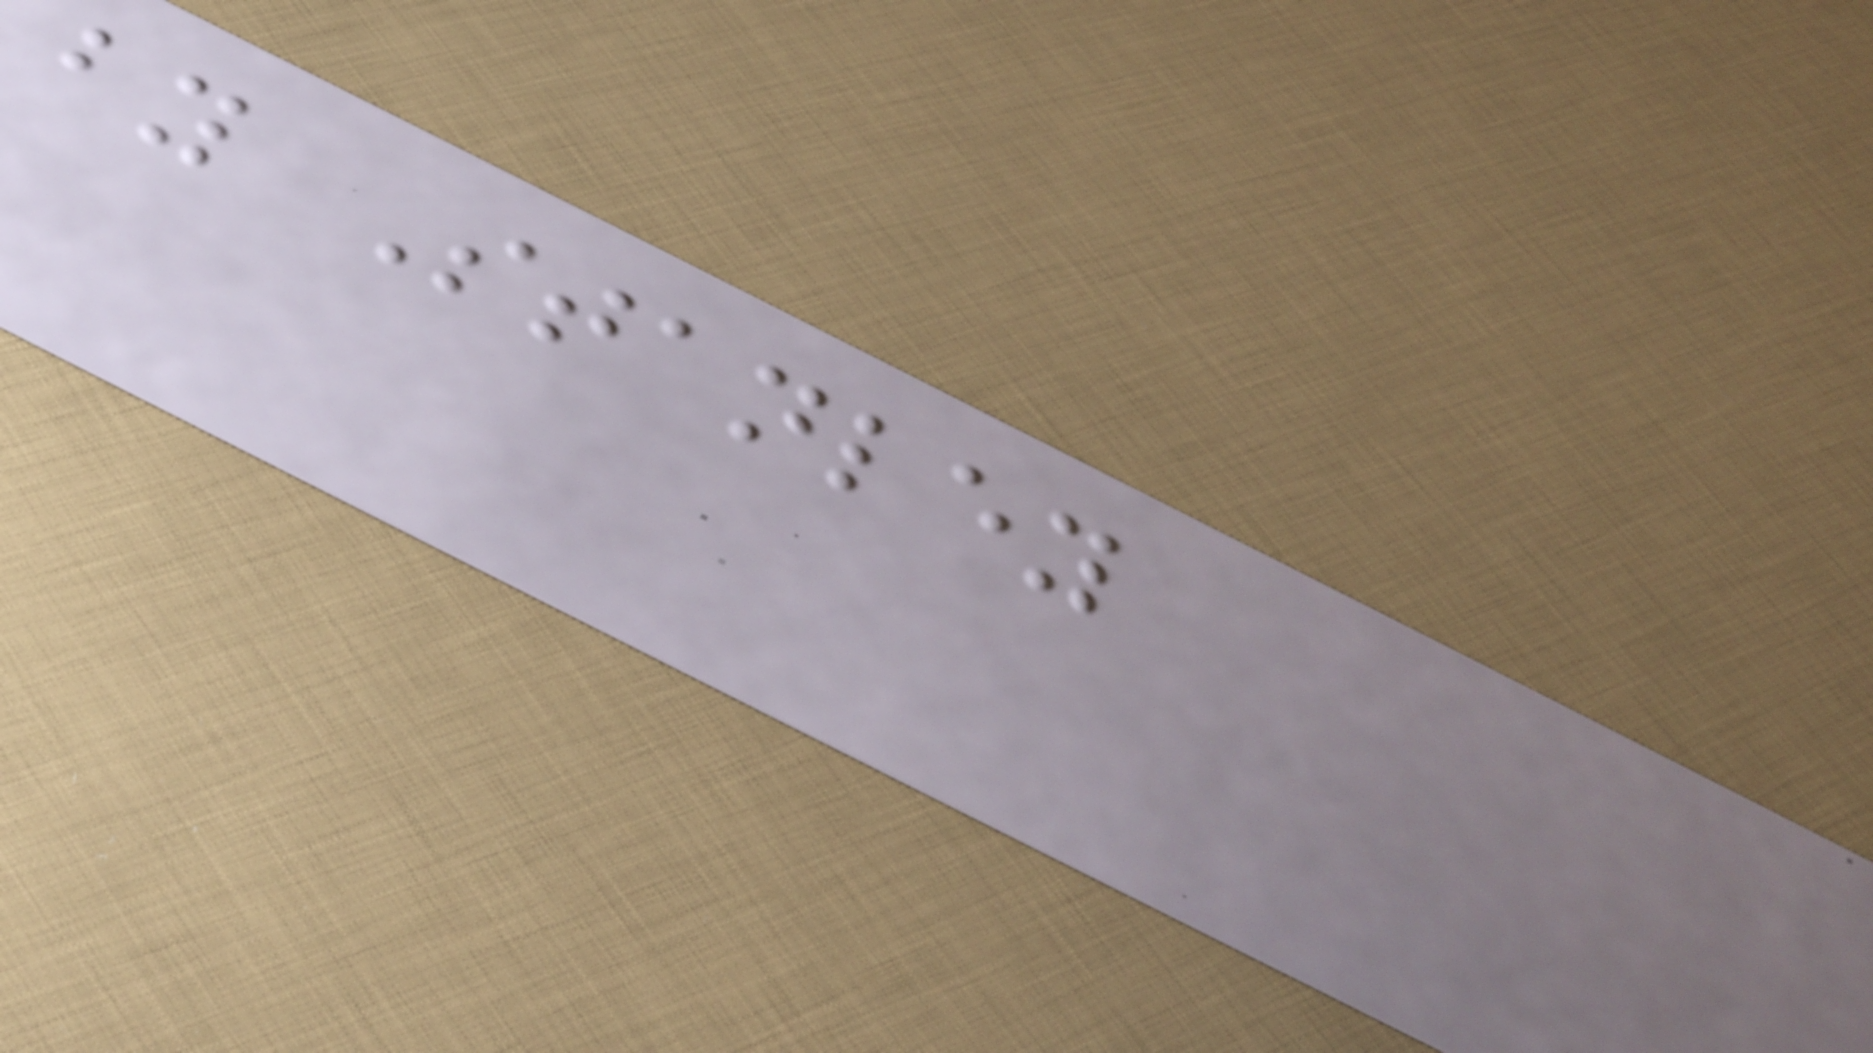by Stanley
